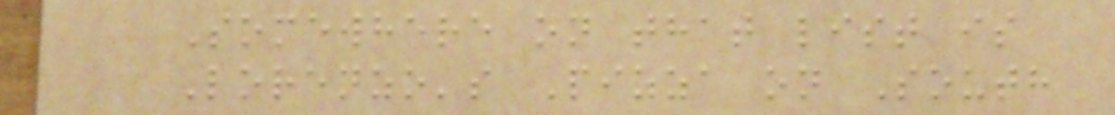Somewhere on that list is
Lorenzo's Pizza on South
